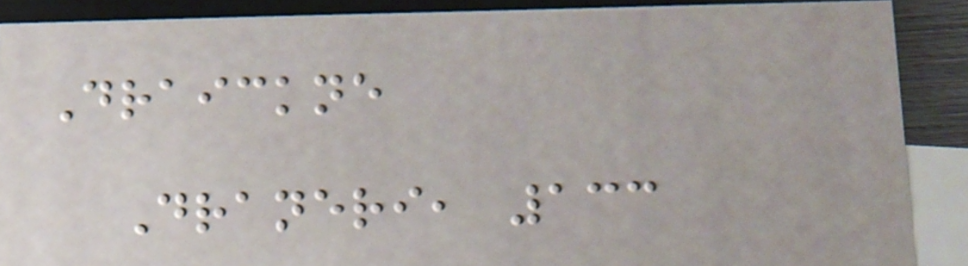Draickne
Draneri, 133
